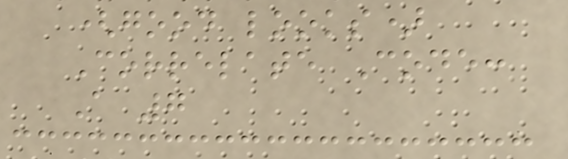(good looks)
Correlate Code:
A 7
